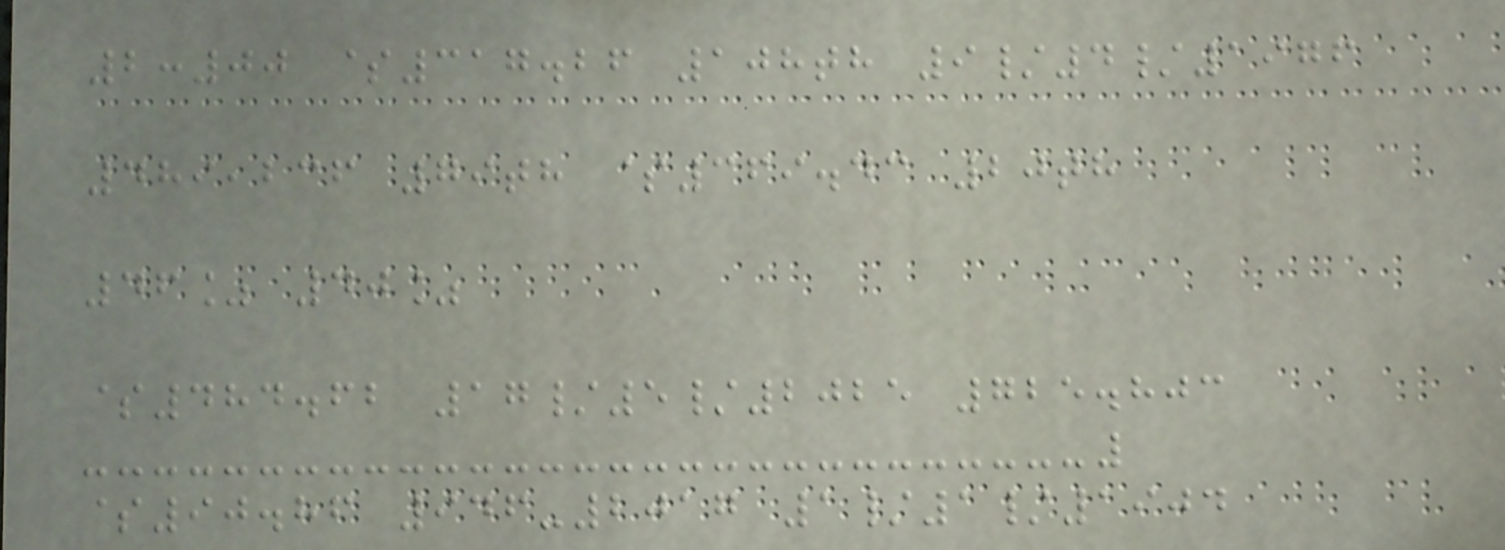2:00 $317.26 108th 9/4/1976
489,236 79th $369.43 20th
46% 40%
$484.62 17/5/2025 725.803
$90.86 946-2017 1/1/1904
